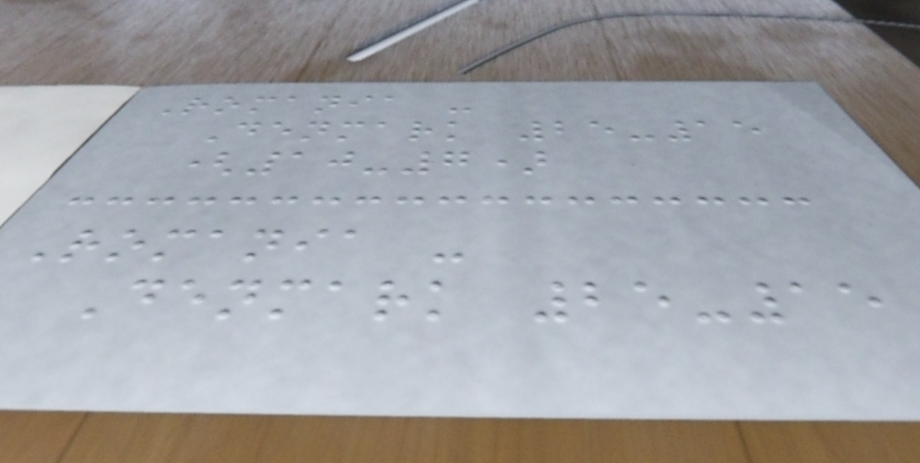Romania -
Denmark 25-15
(10-7)
Romania -
Denmark 25-15
